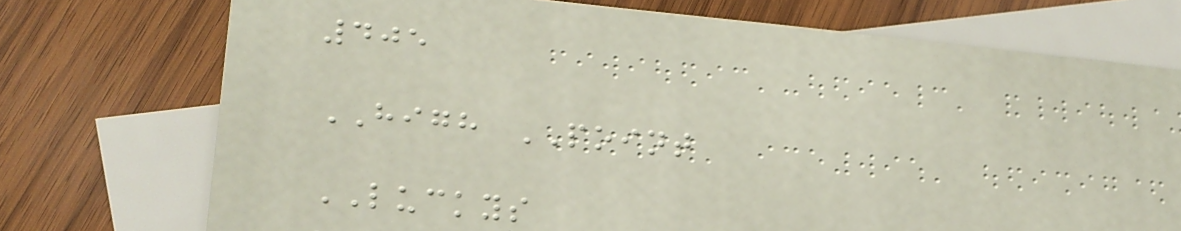405
HIGH POINT
LUCKYS
